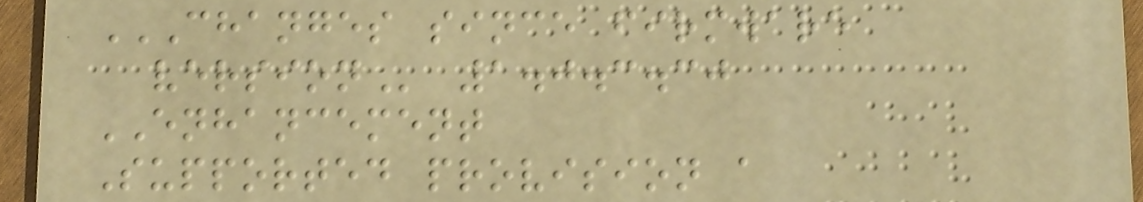CHANGES SINCE FIRMWARE
VERSION 1.0.3.30
ENHANCEMENT
Supported provision a
